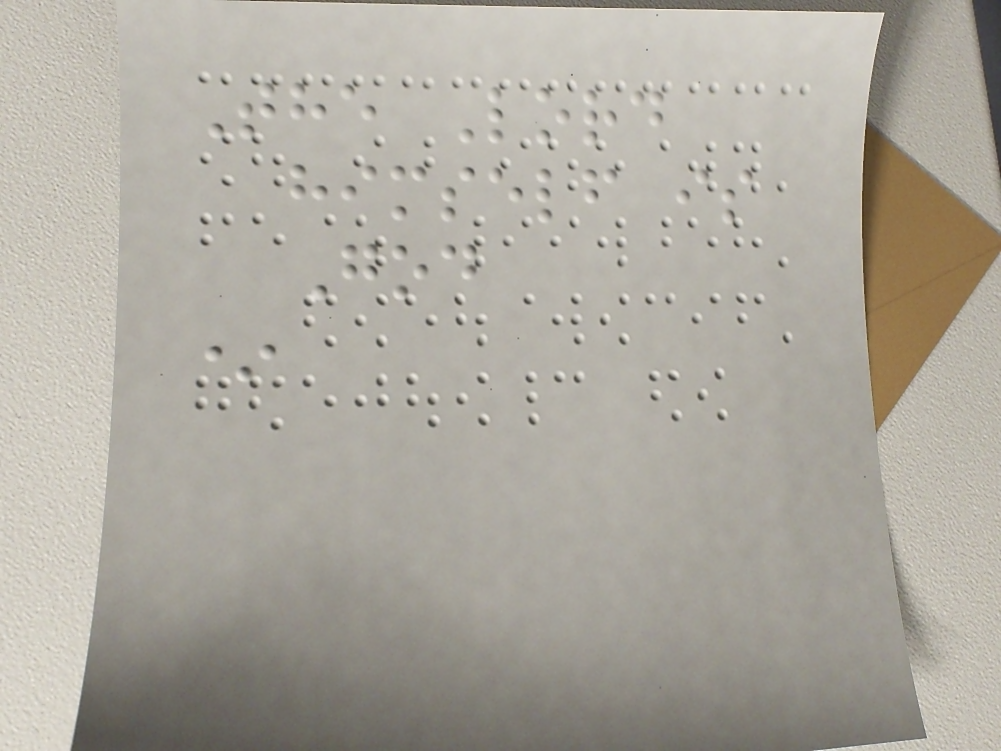The Lord
himself is
God
*
